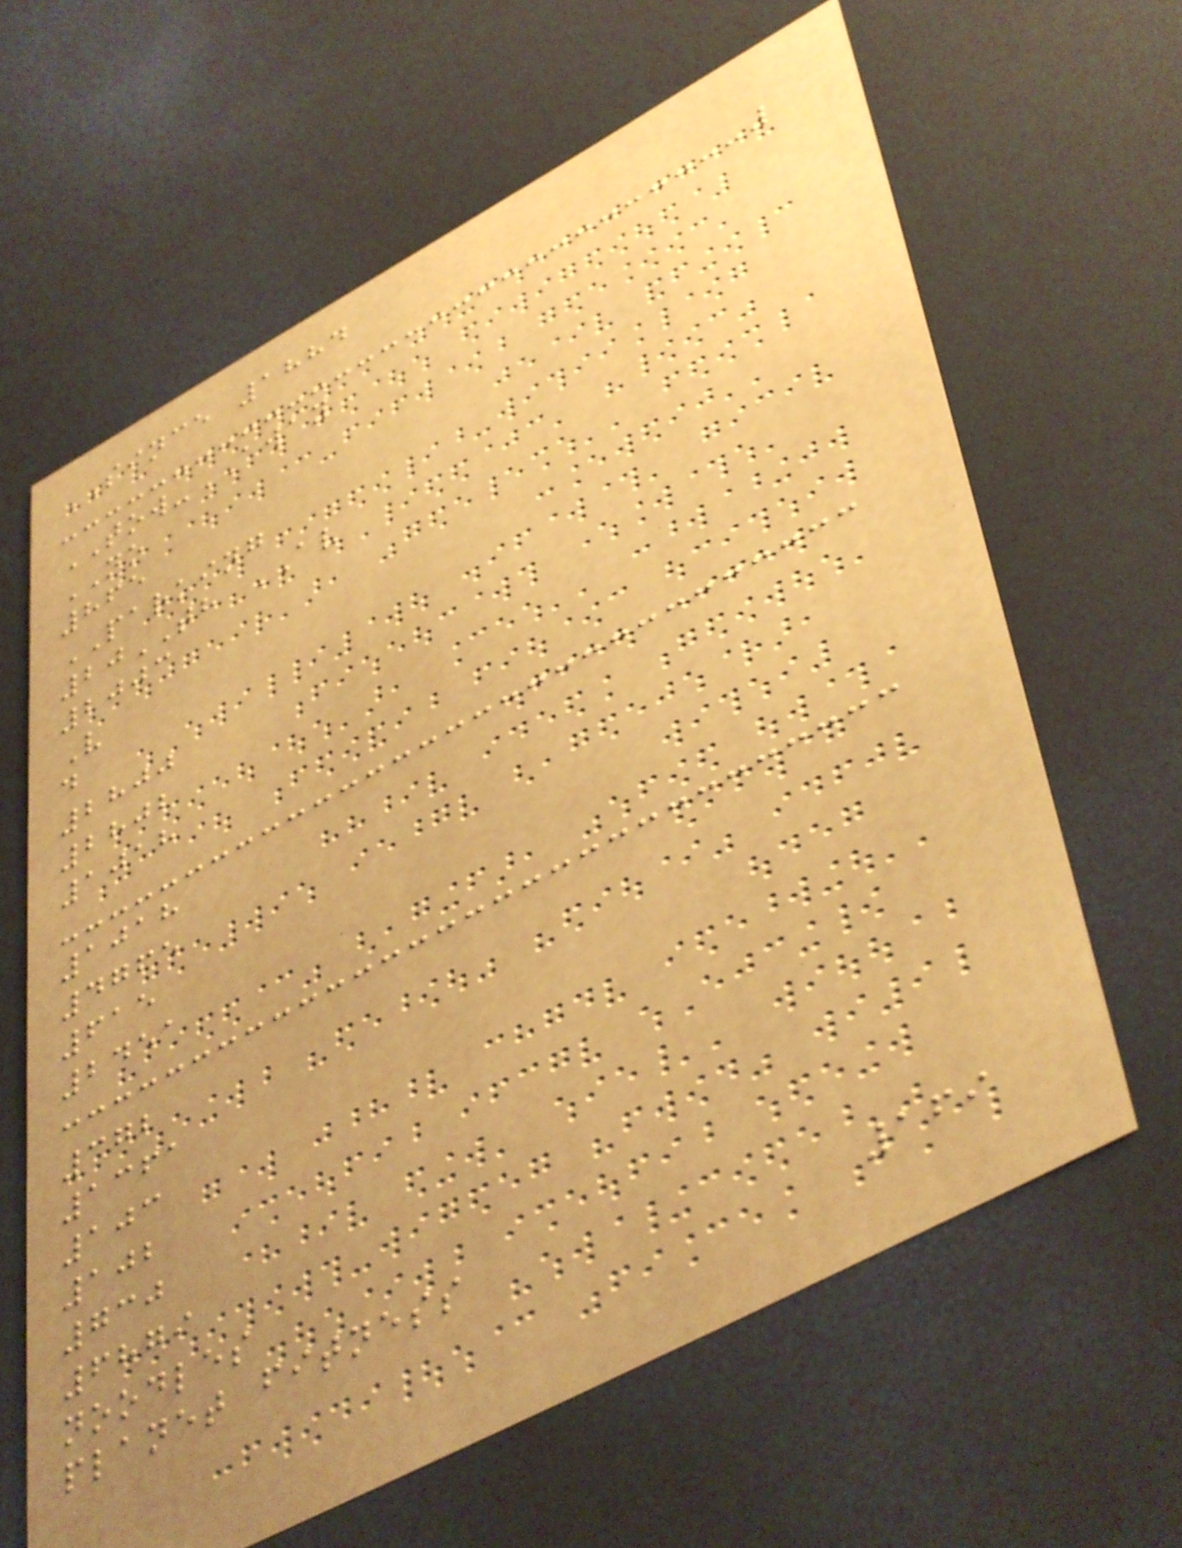SINCE 1884
TOW-AWAY
NO
865
PARKING
20TH AV
2003
V
d
2800
2802
1018
1018
4765
615
2451
372
1361
103
102
730
6879
noodles
planet fitness
169
